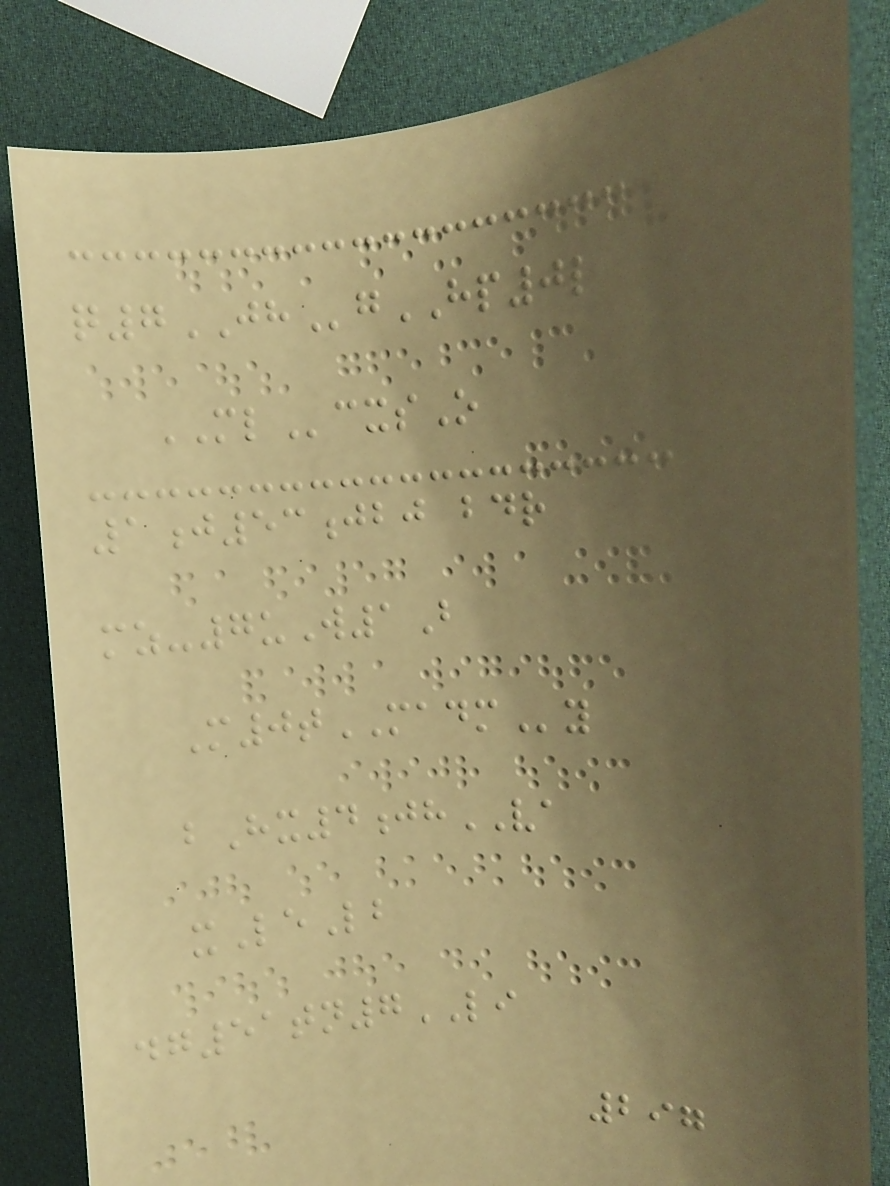q7JHgHP0l
MLcxsO
1j53jbj bdr
mz-7uW1B
M0tMADMy
bHx4jhVA
xLeLb
dg51tn7LI
297
